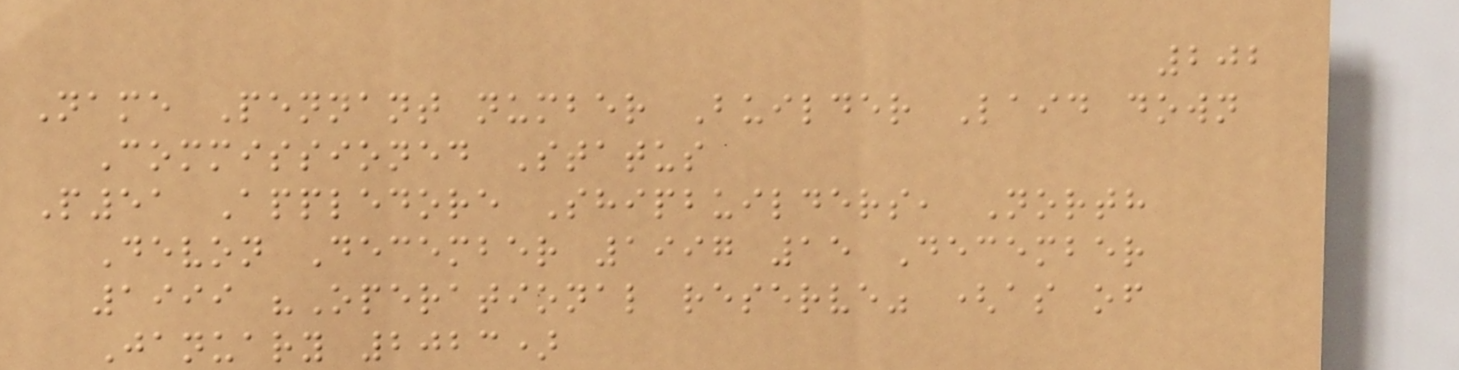202
Name Pennant number Builder Laid down
Commissioned Status
P51 Appledore Shipbuilders, North
Devon December 1997 15 December
1999 "Operational reserve" (as of
January 2023)
